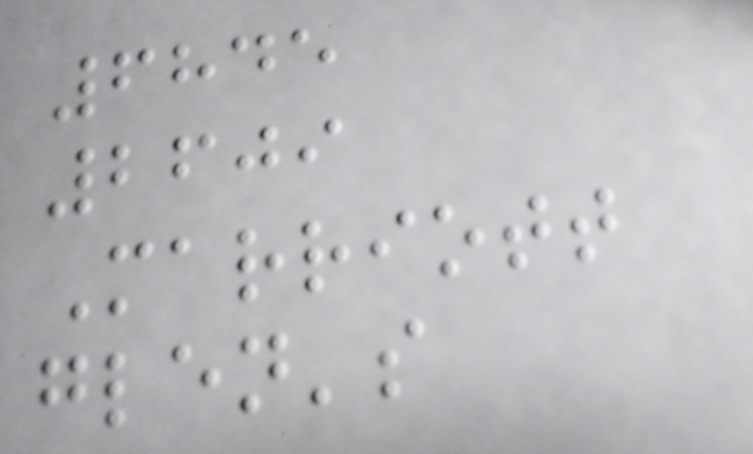6845
2609
Marriott
glen's
